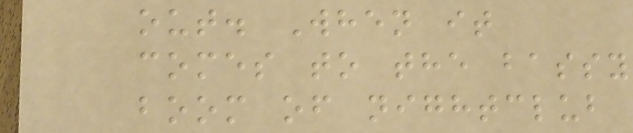out. When it
comes to the bassy
boom of nightclub
